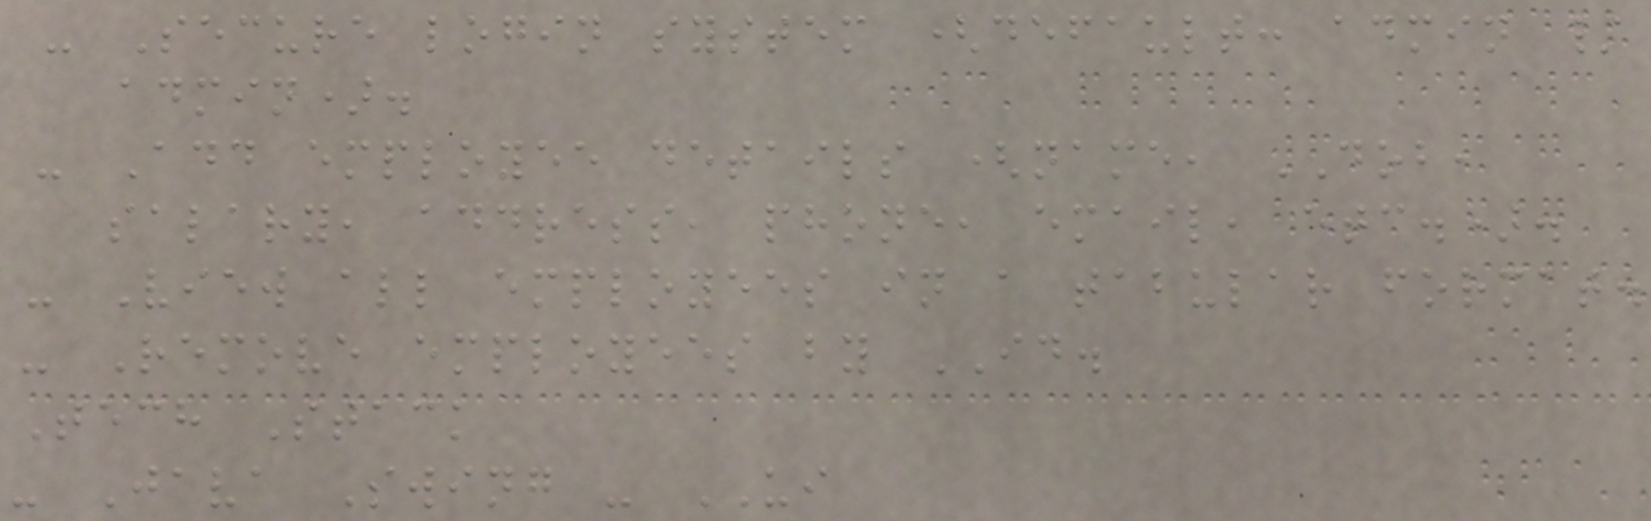- Secure login system (default: admin /
admin).
- Add employee details (name, DOB,
salary, address, phone, email, etc.).
- View all employees in a tabular format.
- Remove employees by ID.
Tech Stack
- Java Swing - UI
